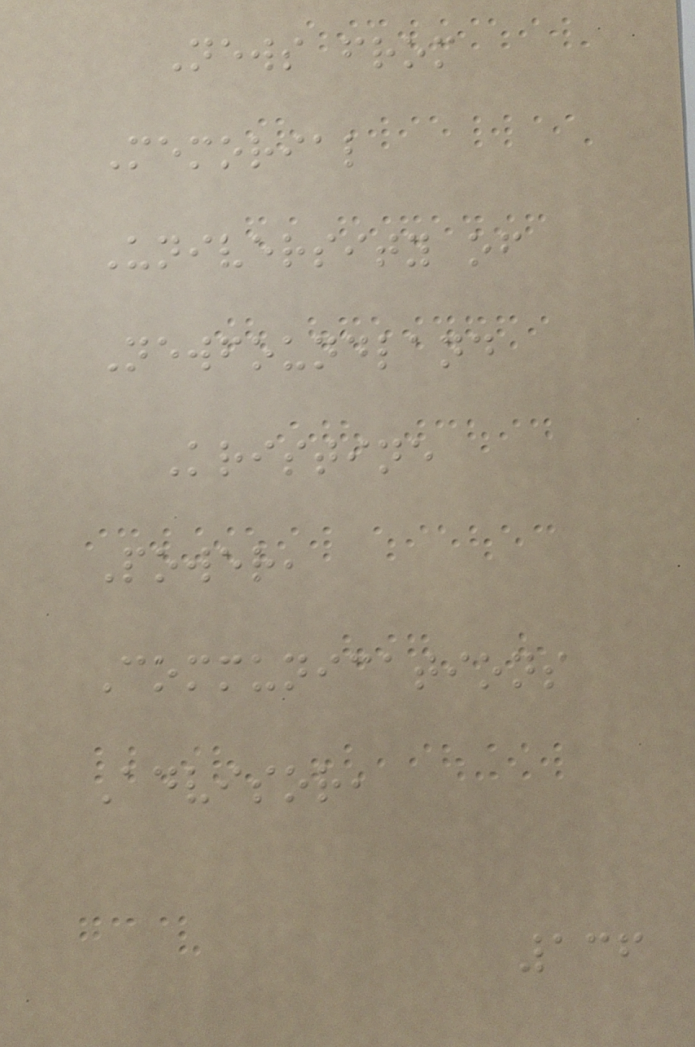News from
Memorial
University of
Newfoundland
Kristine
Power,
Communications
Advisor,
136
